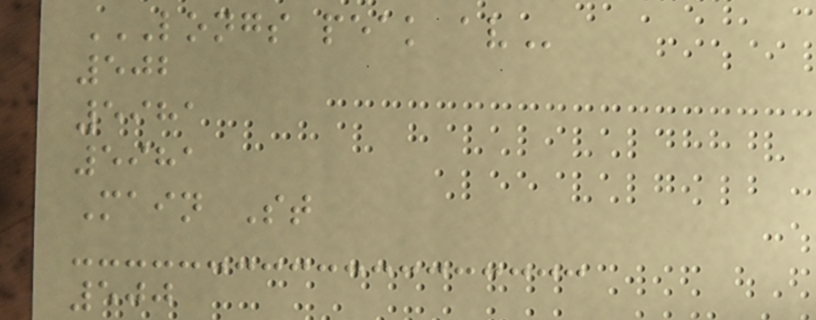LONGS PEAK AV
502
5981
5981
Main St
500
